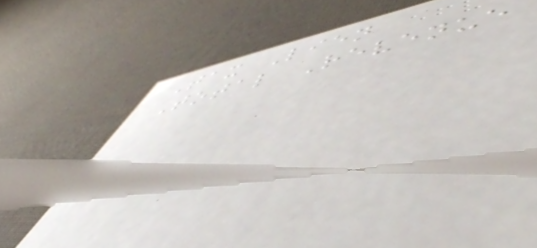Tax Lien
Total Revenue
